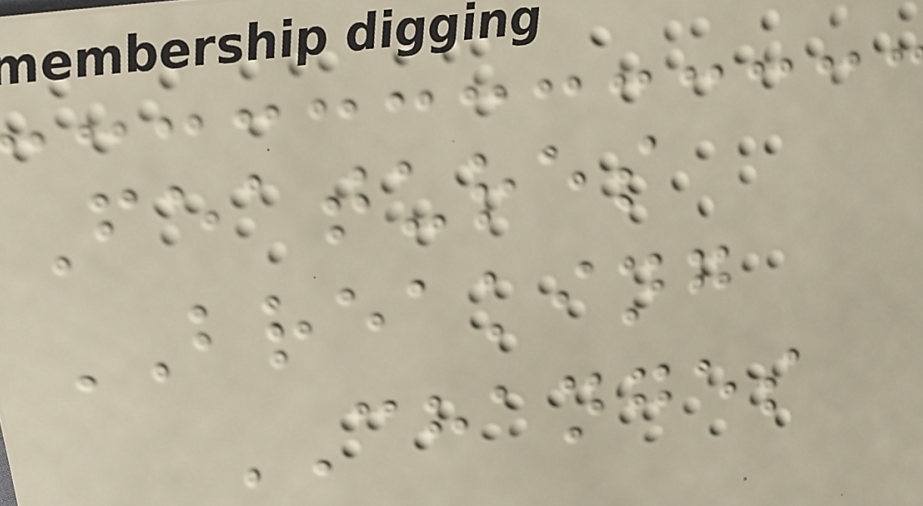Features
BREAKING
CHANGES
